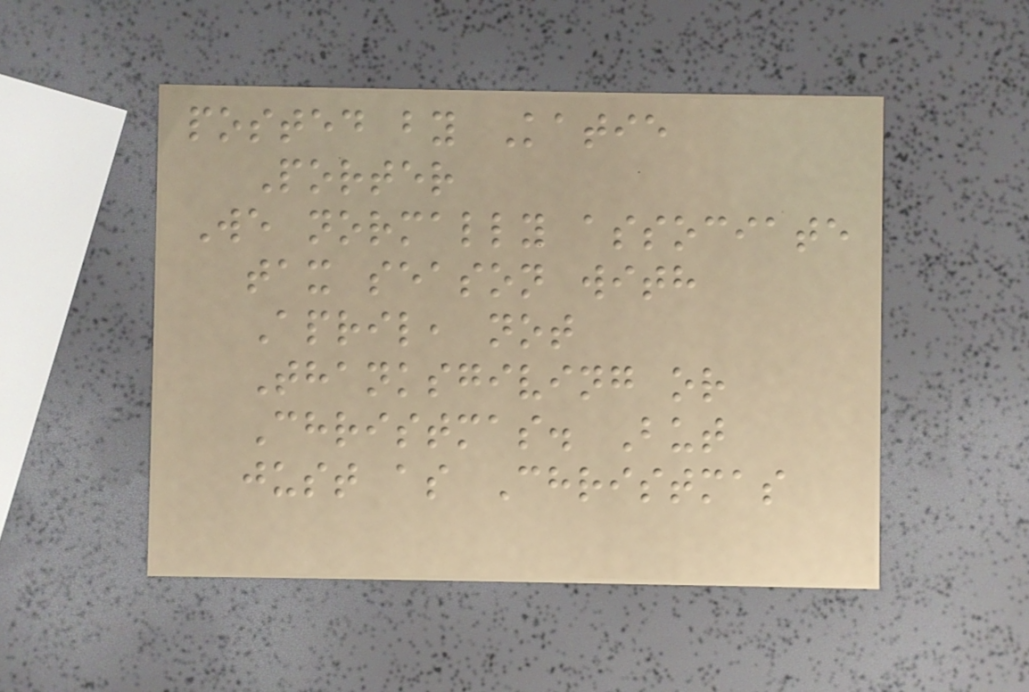posted by Katie
Porter
We normally associate
tax season with
April, not
Thanksgiving or
Christmas. But
just as Christmas
